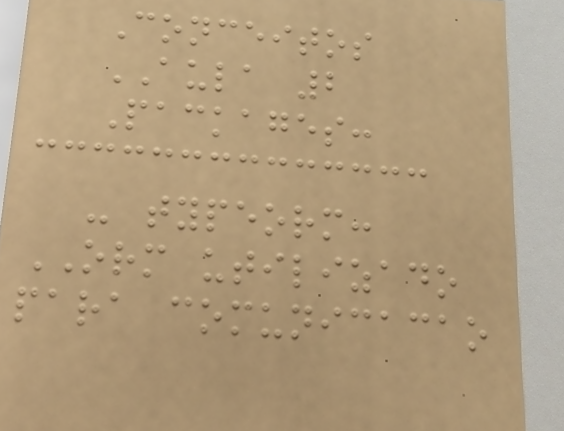Conceitos
AULA 2
Packages:
- typeorm:
ORM utilizado
para comunicacao
